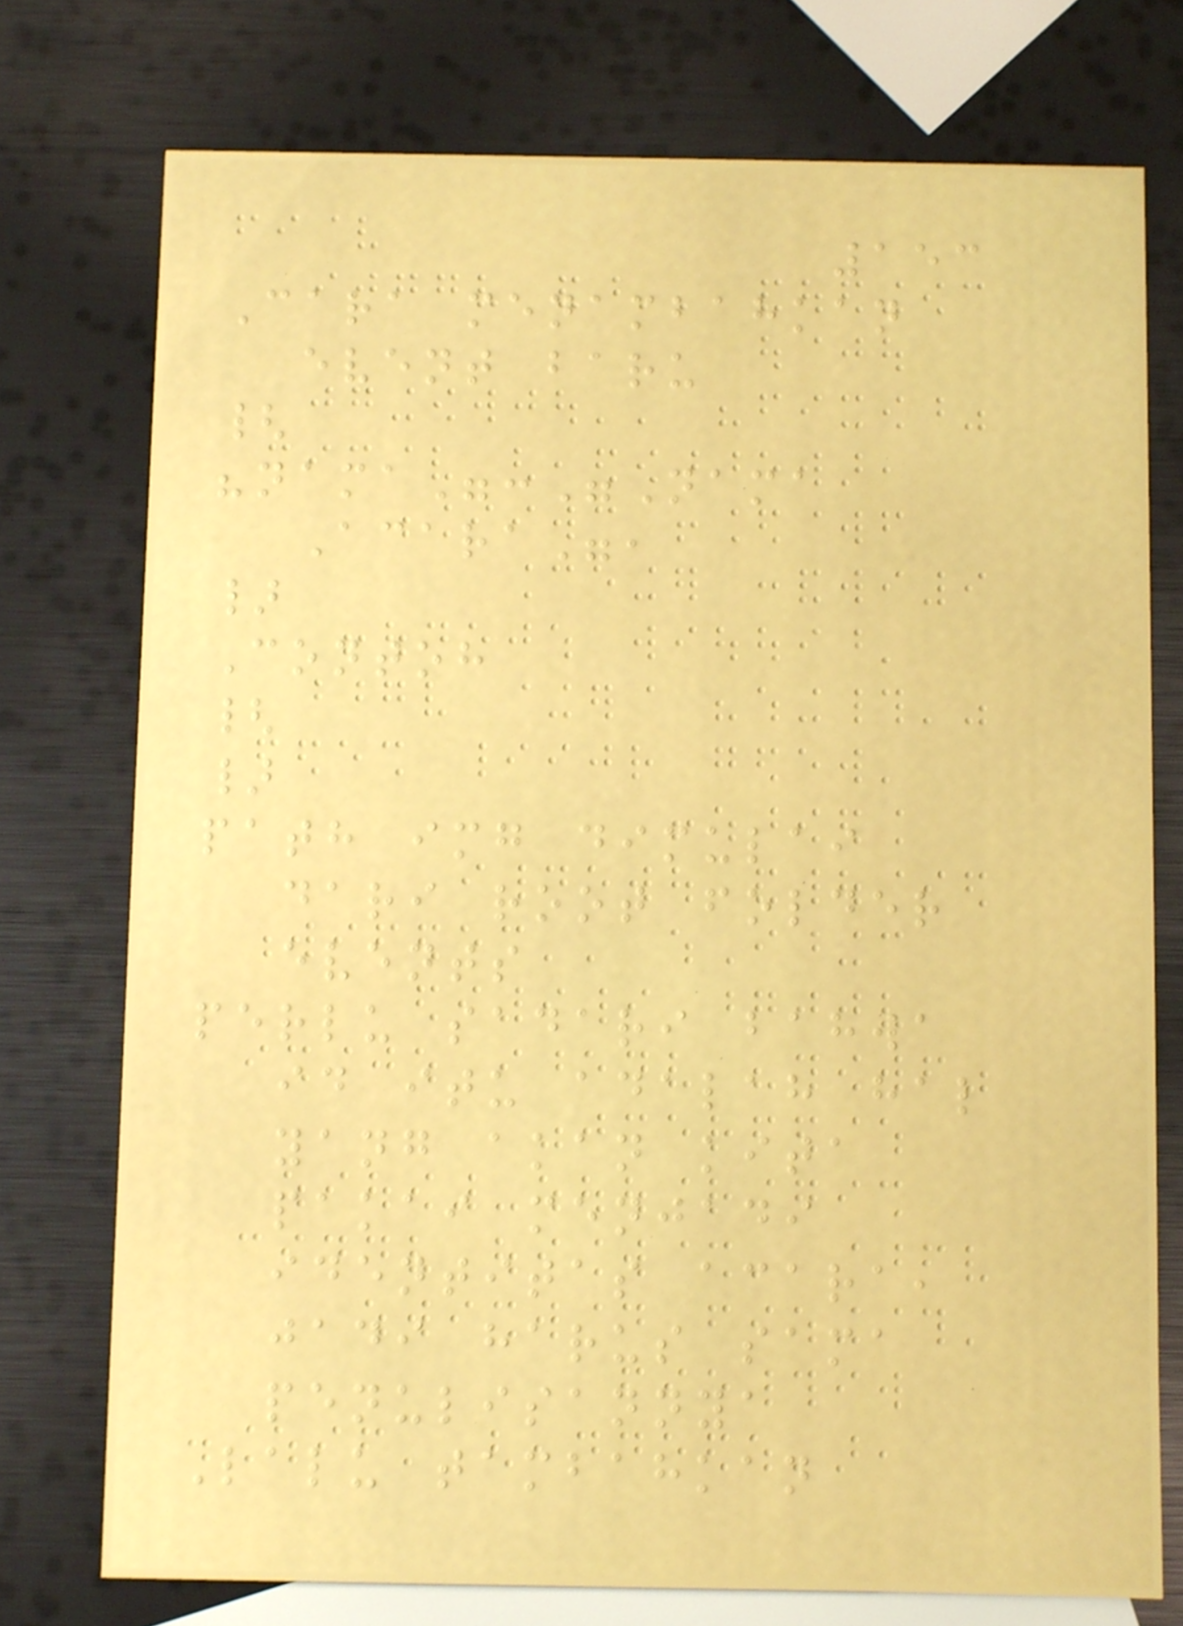153
Cara menambahkan
event baru
{
"nama":"Nama
Acara",
}
Contoh
{
}
path img dimulai
dari root folder
events
perlu sadari bahwa
id itu adalah hal
yang akan kita
pakai menjadi
identitas acara,
jadi harus sama
penulisannya
Lalu tambahkan
